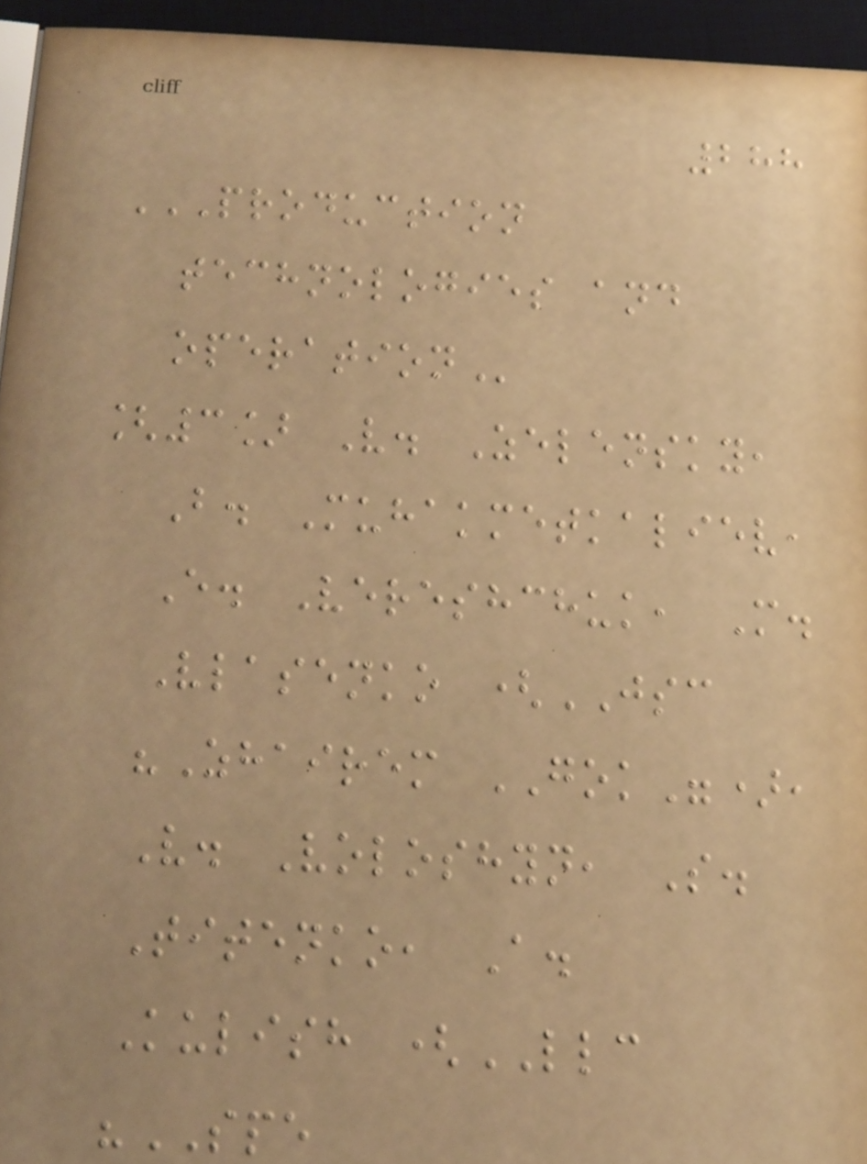288
PRODUCTION
TECHNOLOGIES AND
OPERATION
[3] V. Zelensky,
B. Muhakmetkaliev,
E. Vereshchuk, M.
Vlasenko (JSC
"Zhairem GOK"),
V. Voloshyn, S.
Titenko, A.
Kulish (LLC
"SPE
